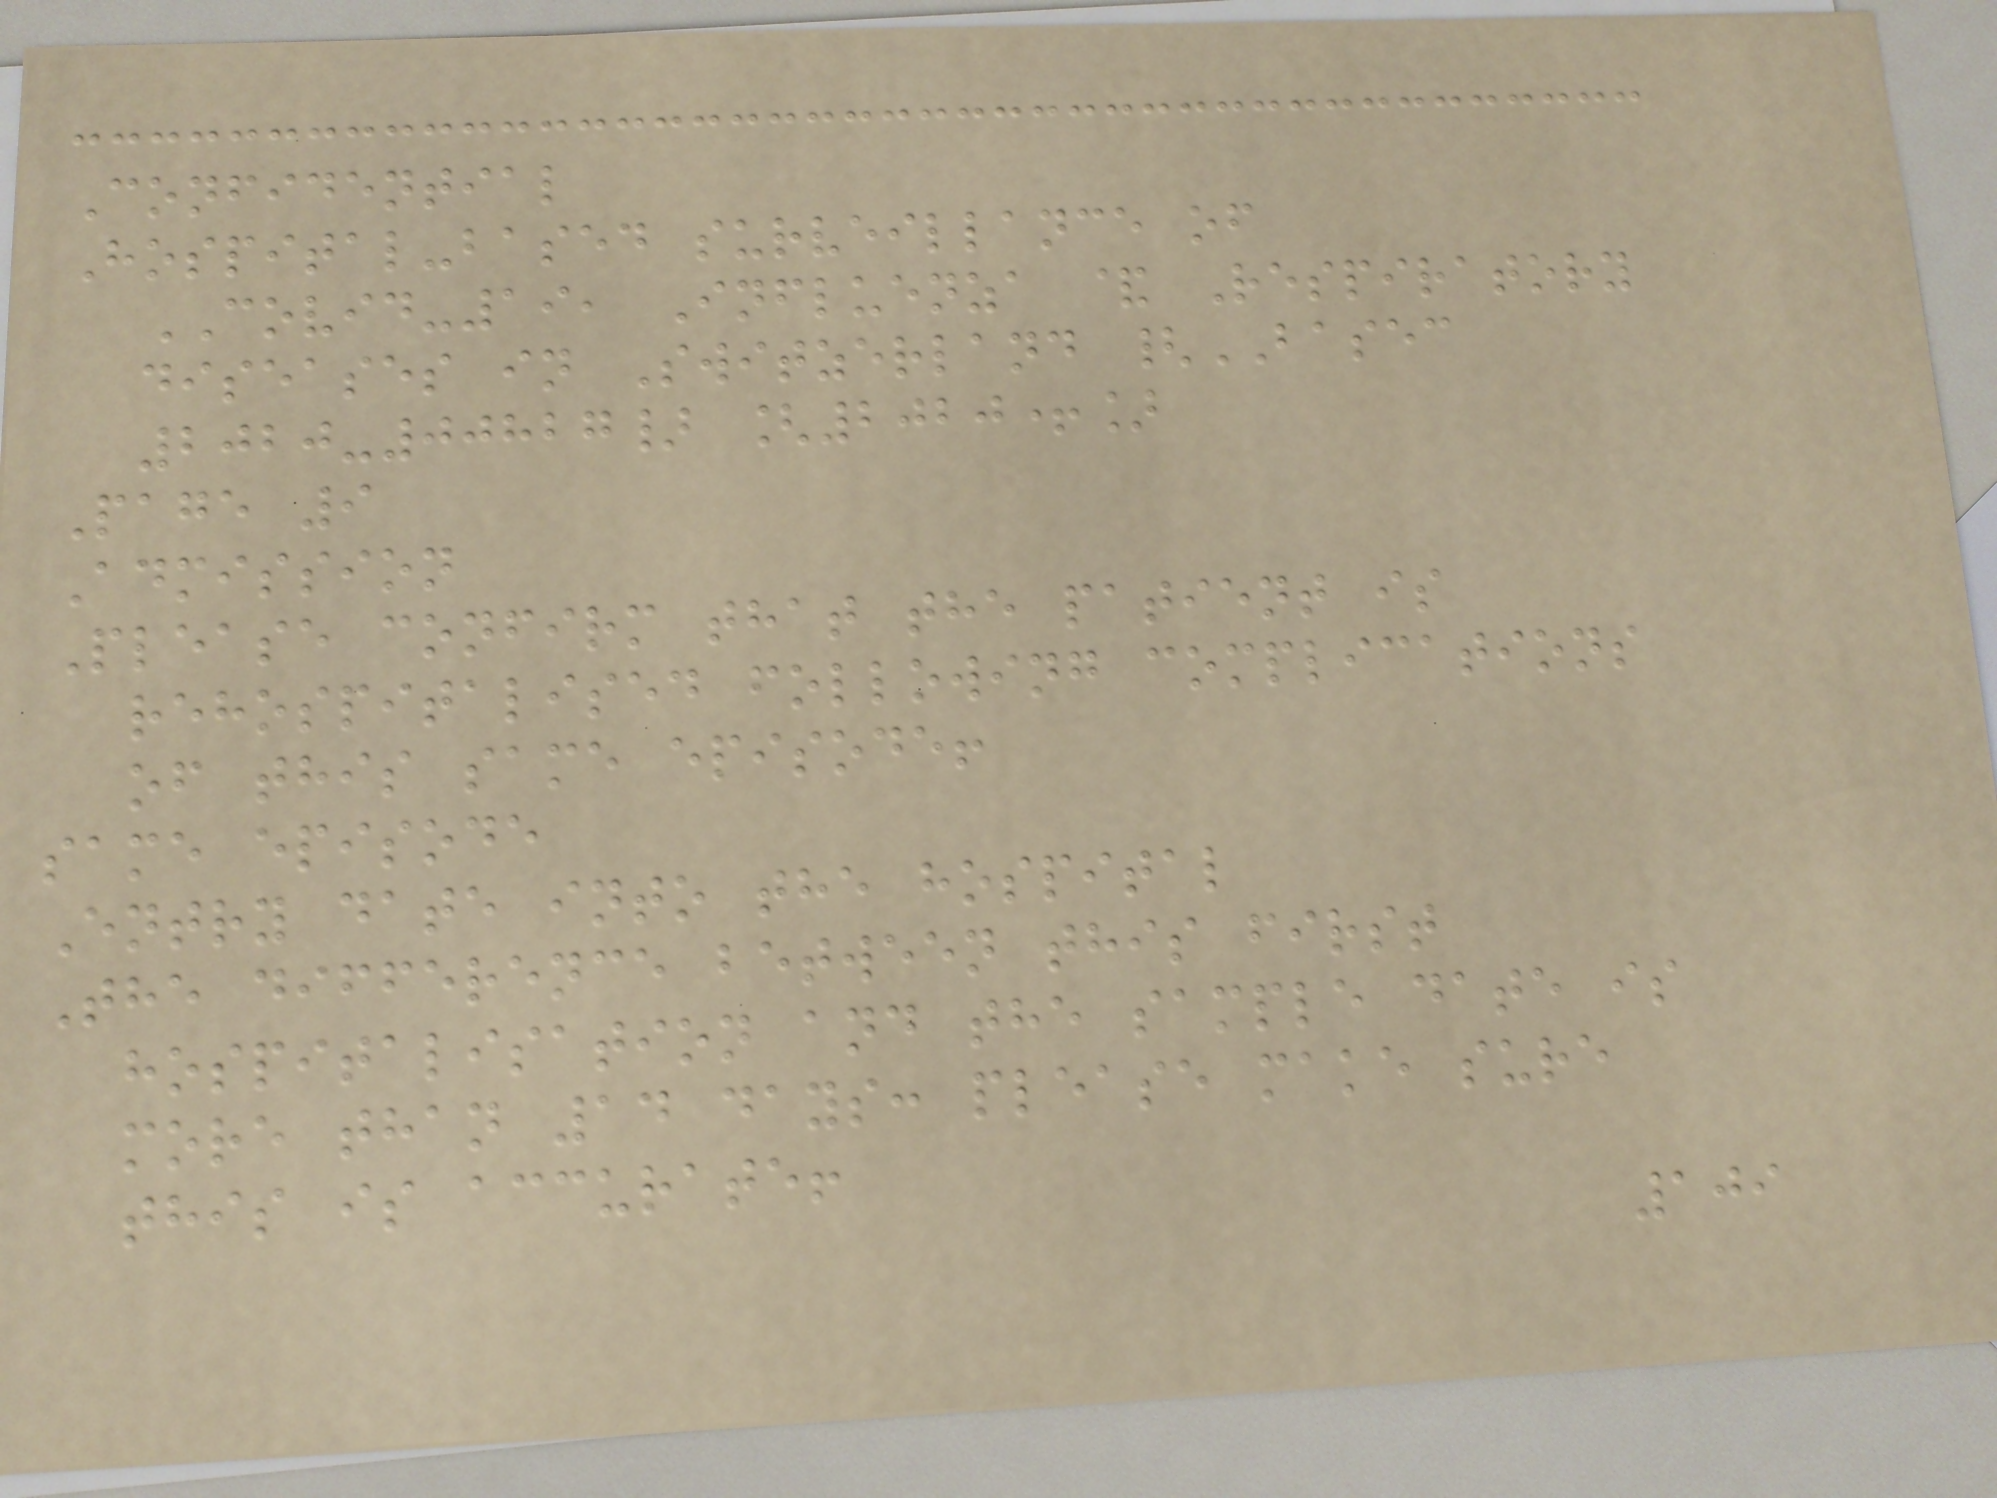Confidential
Hospital-based surveillance of
COVID-19, Influenza & Respiratory
diseases in Switzerland {BASEC
2020-00827} [2020+]
Page 9
Admission
Please confirm that the patient is
rehospitalised following complications
of this same episode!
same episode
Entry date into the hospital
The difference between this first
hospitalisation and the sample date is
more than 14 days: please make sure
this is accurate!
109
